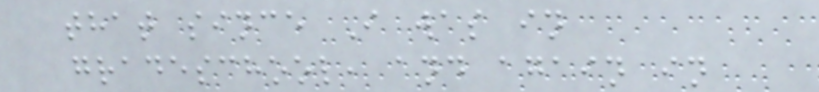that since I was in
gradeschool, and again in
